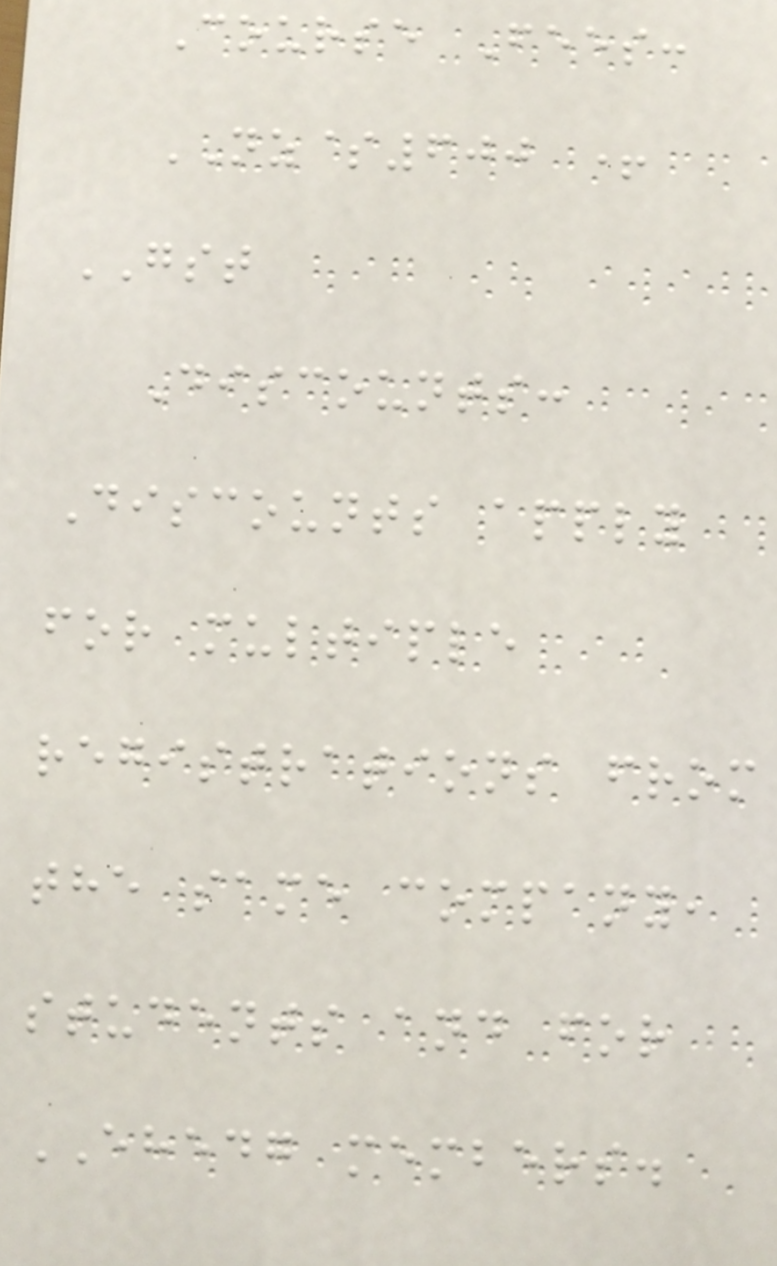Course Fees:
NZ$600 +
GST
Discounts:
Discounts apply
for multiple
registrations from
the same company,
students and for
EHEDG members.
